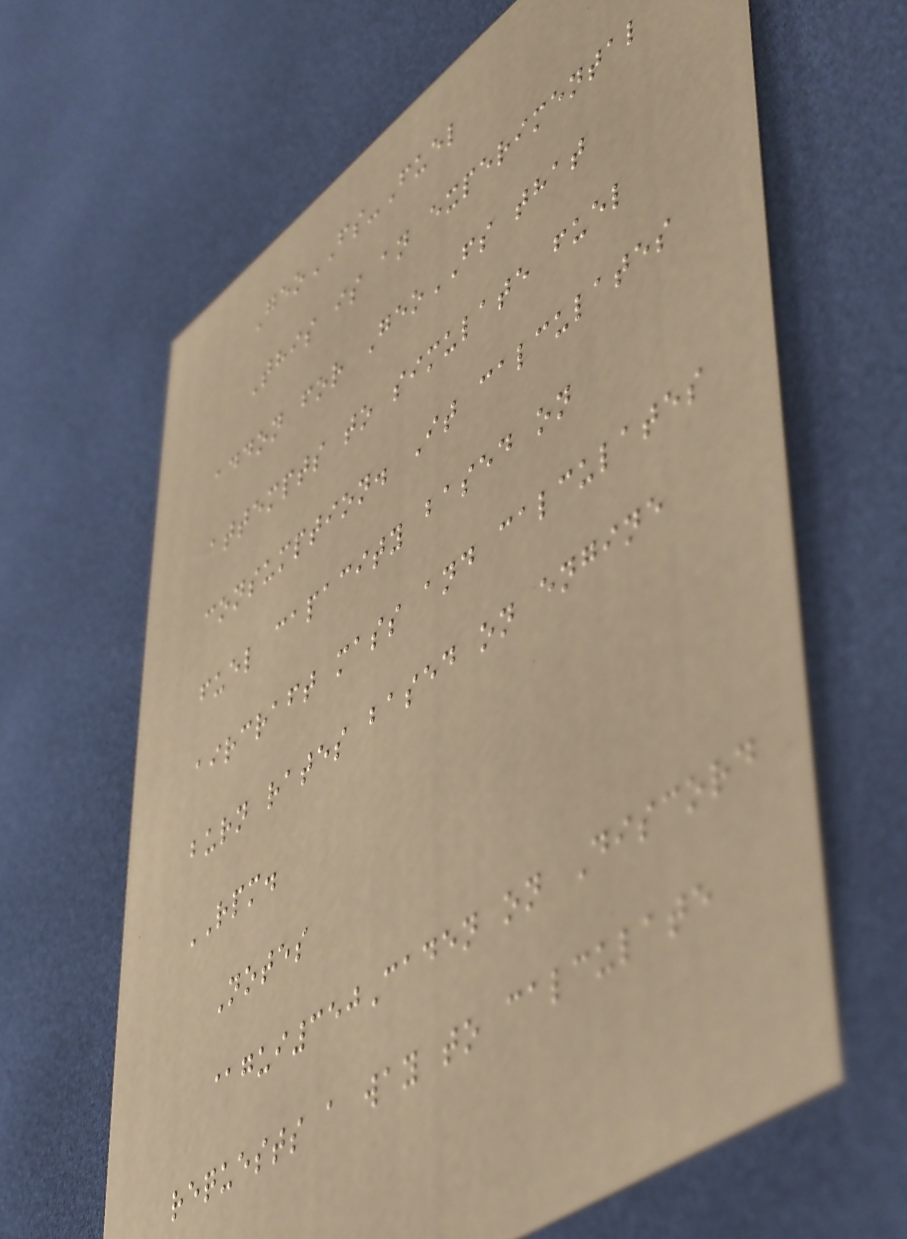GeoFS-Fuel
This is an experimental
addon for GeoFS that
attempts to simulate fuel
consumption. It calculates
fuel capacity based on
aircraft mass and calculates
burn rates based on engine
RPM.
Notes
@gui350Caden on Discord
requests a way to calculate
